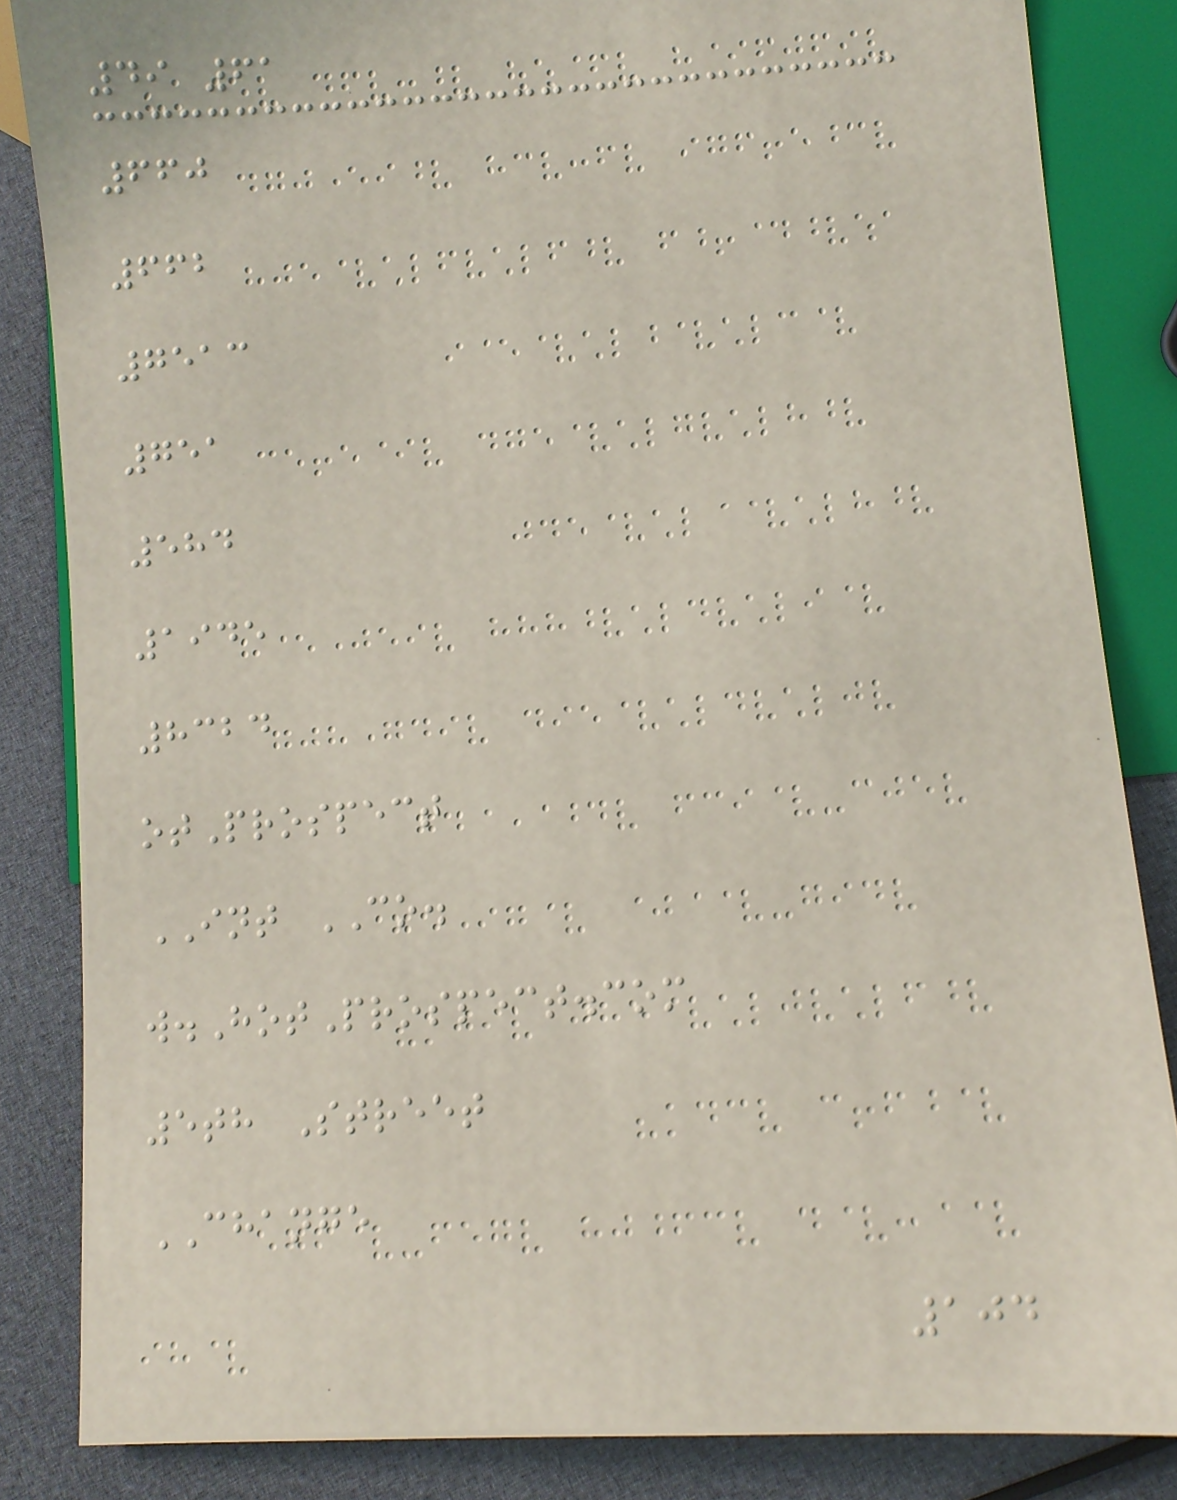49 61
660
662
7513
751
584
1945
8324
otProspect
INT CO.
w.HotProspect.com
5th Street
CHANGE
104
